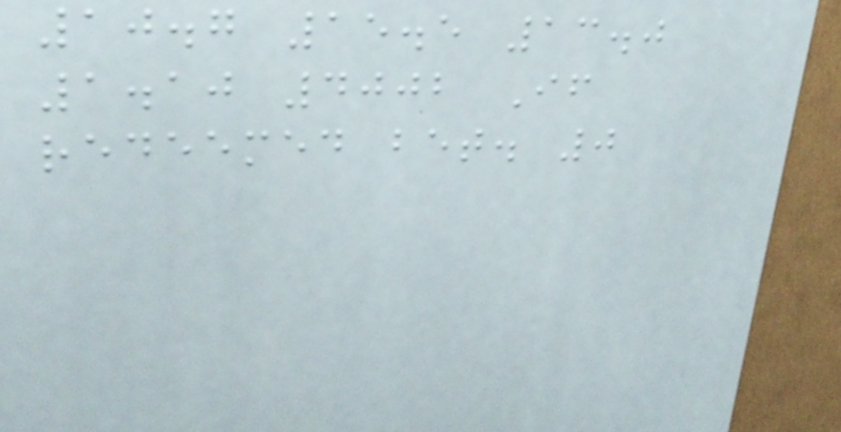10.7 15.5 13.0
1.10 4002 If
redeemed bet. 0
